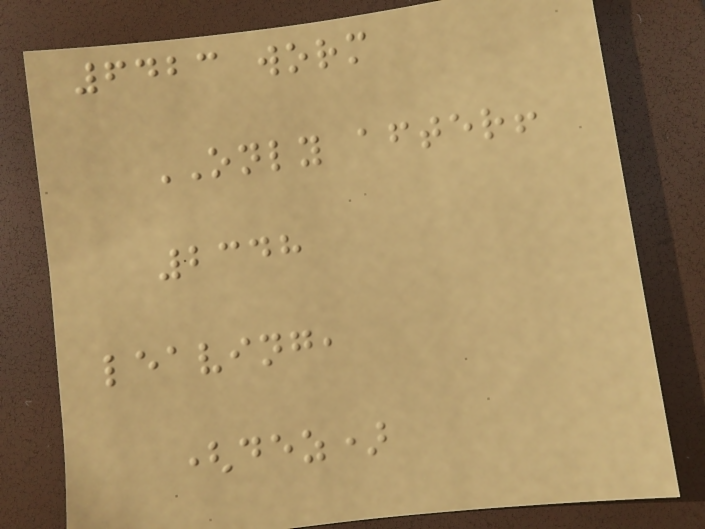6423 worm
ONLY after!
2348
leaving,
(dez)
